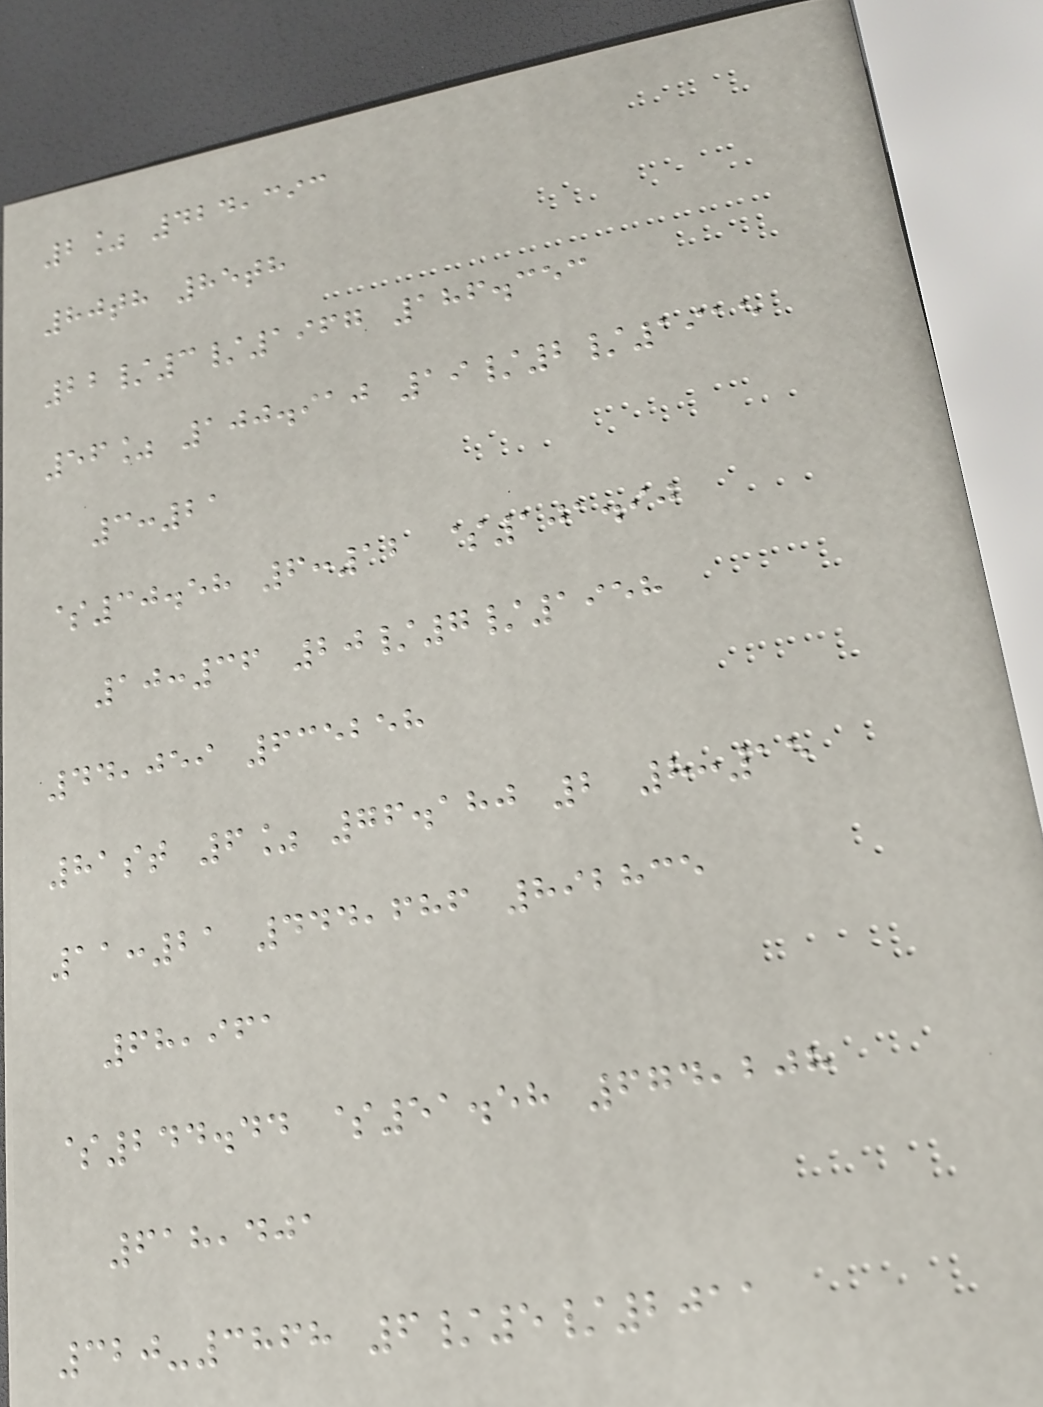2% 424,393
80th 85th
22/3/1967 186.353
56% 100.910 19/2/1915
3:21
$30.58 6:12 $101.90
10:36 20/7/1958
44,059 635258
81st 6% 76.180 2 8:15
11:21 444,686 892835
68,961
$244.44 $51.58 674,208
618,401
320-3868 6/5/2011
